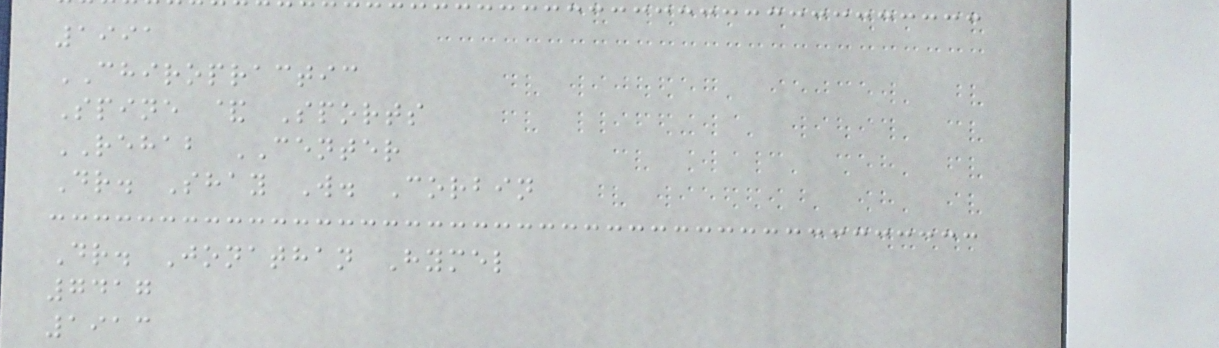1991
CHIROPRACTIC
Spine & Sports
REHAB CENTER
Dr. Shay W. Corbin
Dr. Jonathan Hymel
7417
1913
